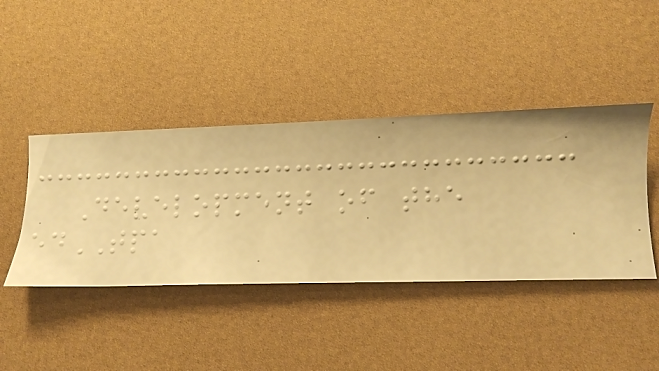Development of the
edTPA
